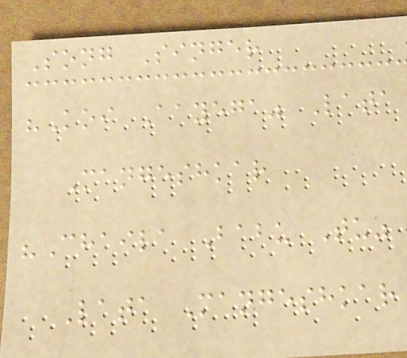Song Singer
"Koi Aayega" Lata
Mangeshkar
"Chaila Babu Tu"
Lata Mangeshkar
